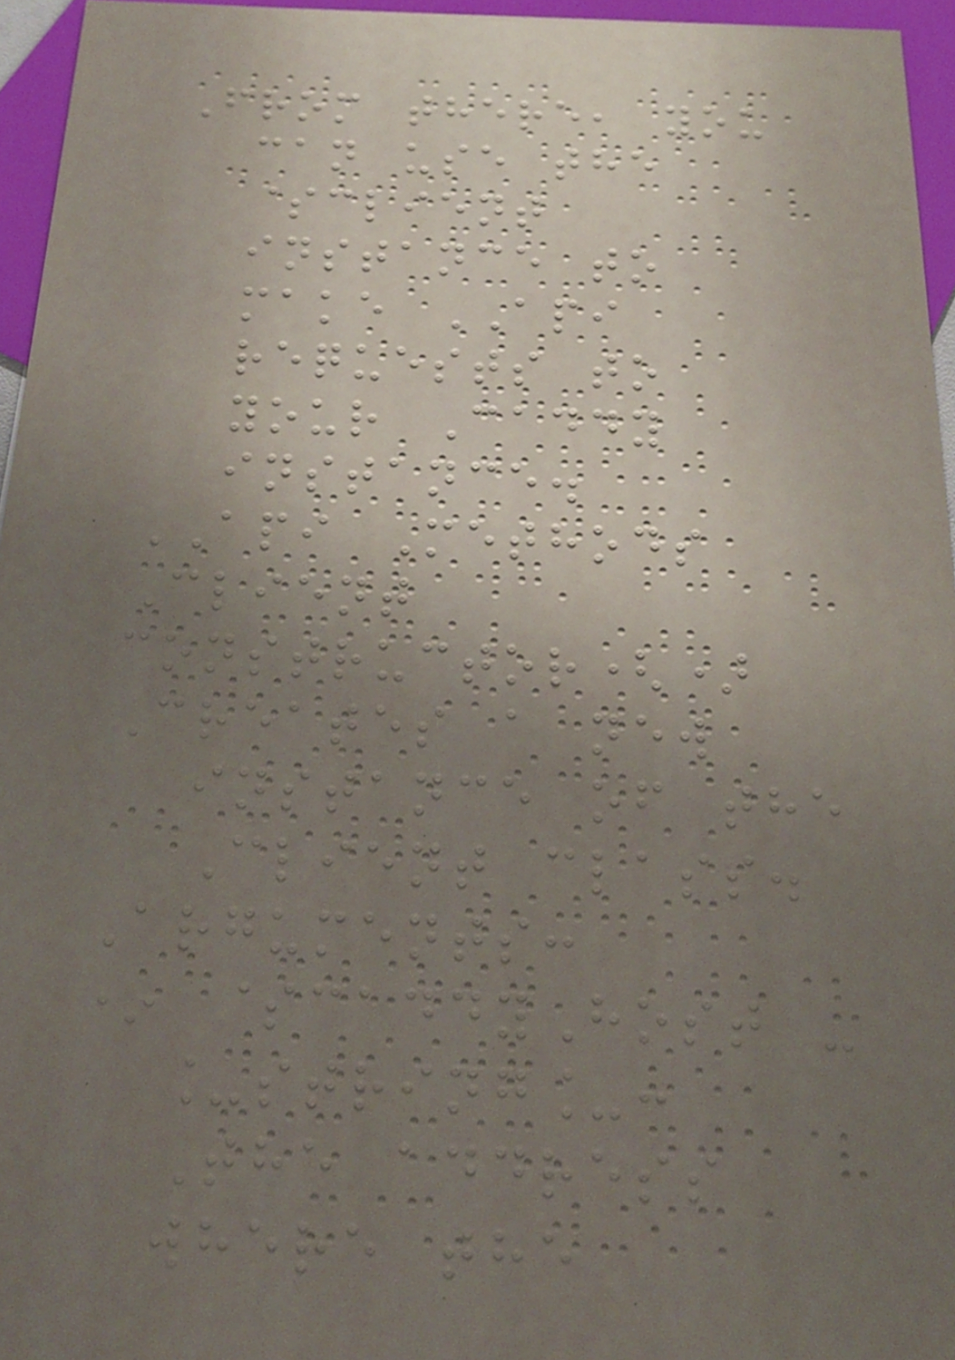From there, you
can use the
$client
instance to
make API
requests to
your Caddy
instance.
API Methods
Client
constructor()
Creates a new
instance of the
Client class.
Arguments:
* $caddyHost -
_string_:
The address
where the
